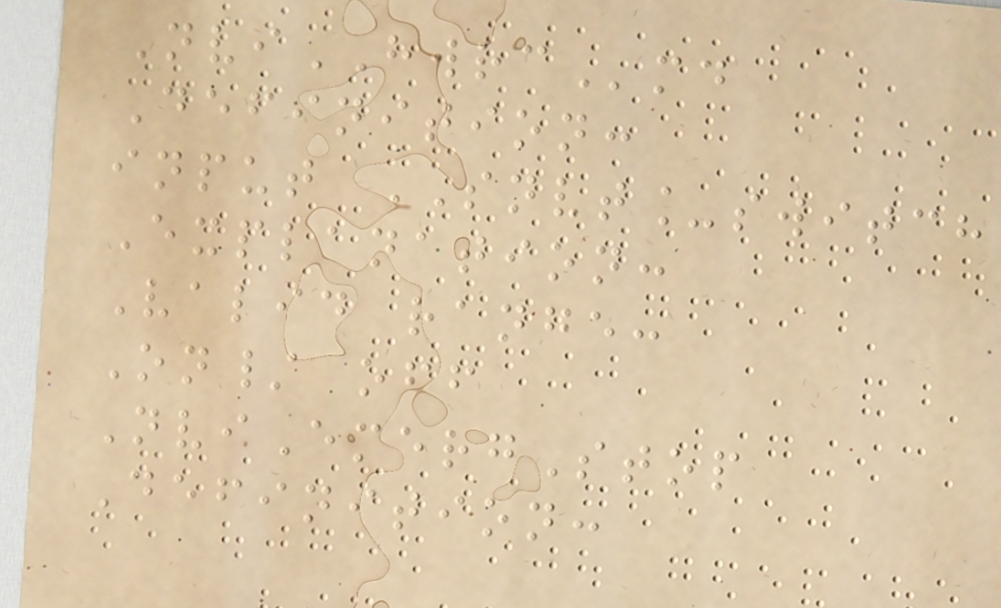NviHWRCmd
Definition:
input SNVT_switch
Explanation:
Valid range:
On/ off
NviEmergStop
Definition:
